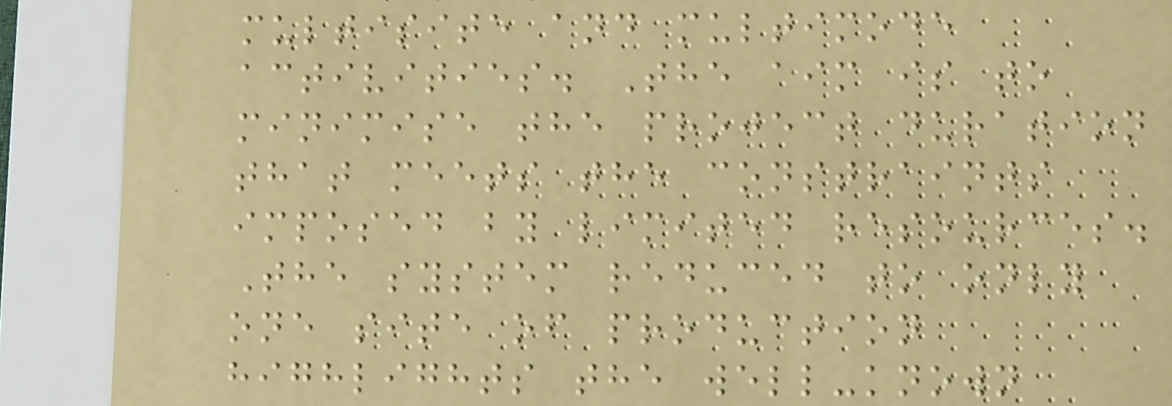multisite and multimode
activities. The aim is to
minimise the project duration
that meets the constraints
imposed by limited resources.
The system reduced to only
one site of production
highlights the well-known
